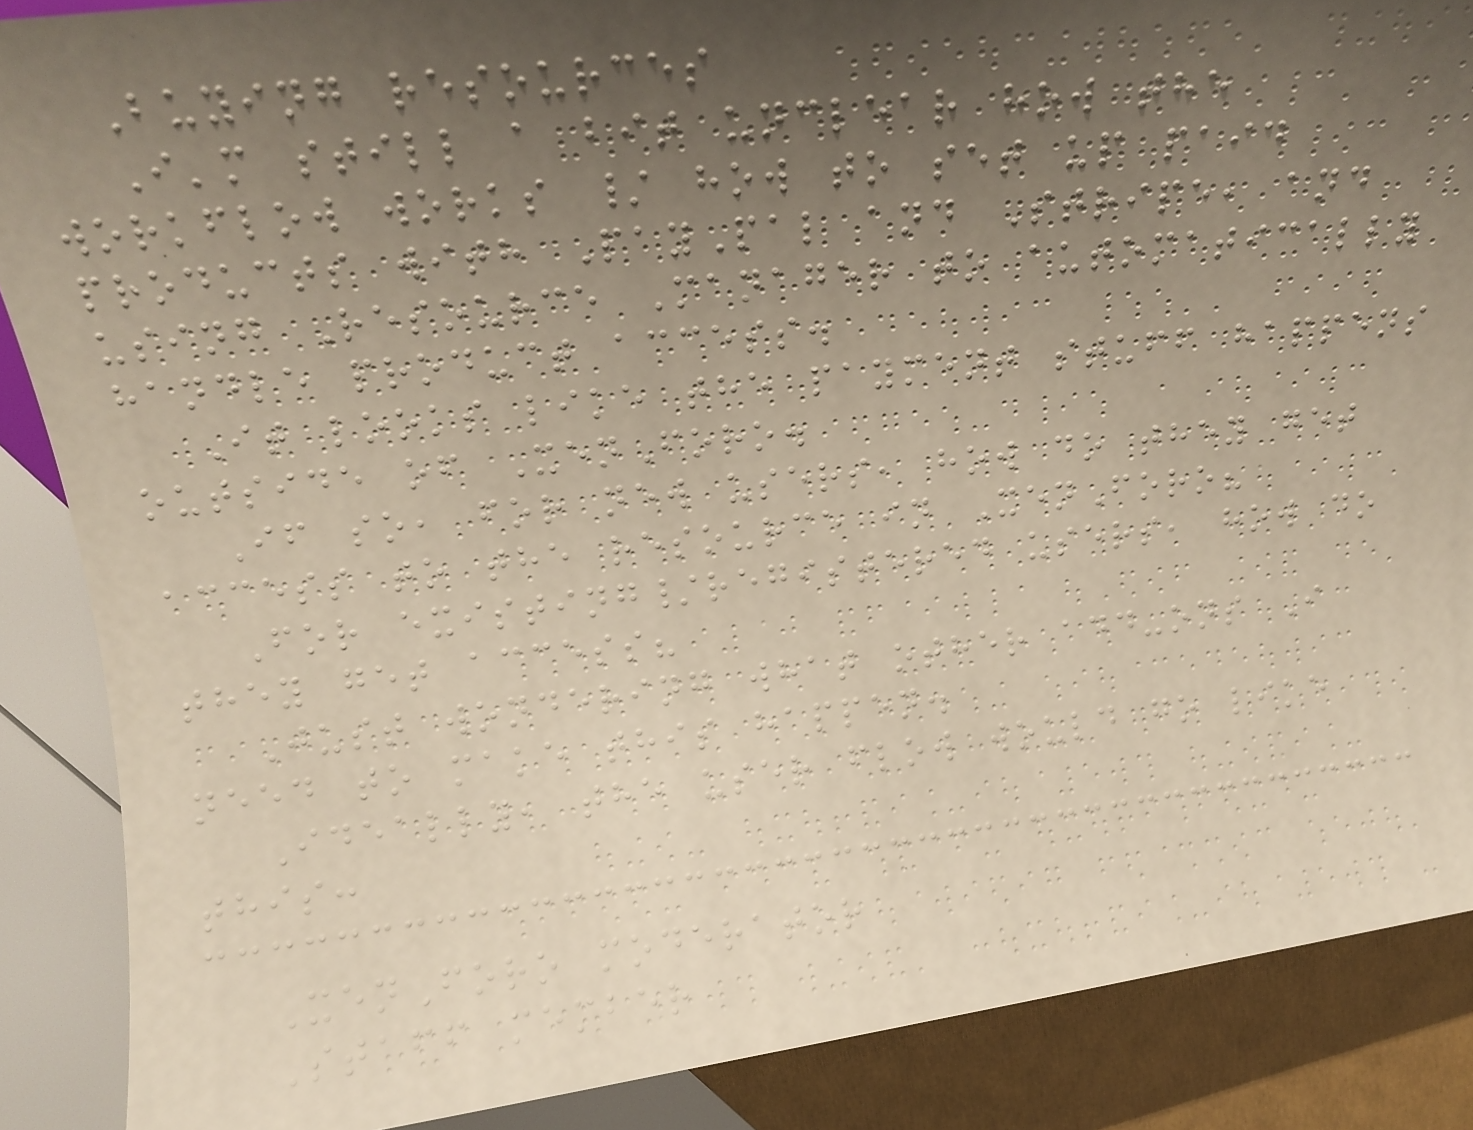Buying resources
I'm still a bit unclear how the
workflow works / how to set up paid
products with PayPal and Stripe, and
using Resource Manager to automatically
handle product access.
It looks like the payment stuff happens
outside of XenForo.
If so, for new users, how do they get
access to the resource in XenForo?
For existing/registered users, how do
they get access?
Just wondering what other add-ons I
need to make this happen.
Ideally, the user flow would go like
this:
XenForo moderator
Staff member
